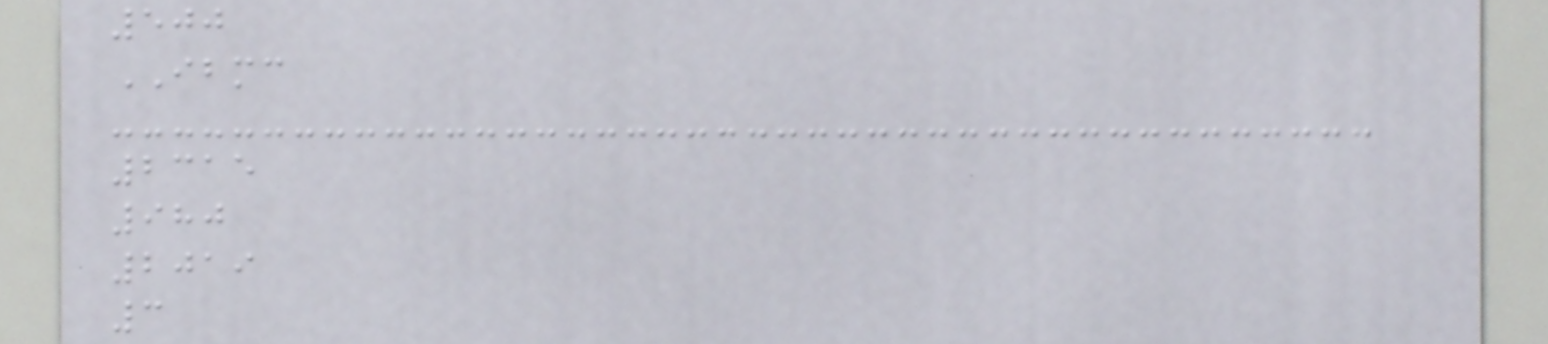500
IBMC
2315
980
2019
3
